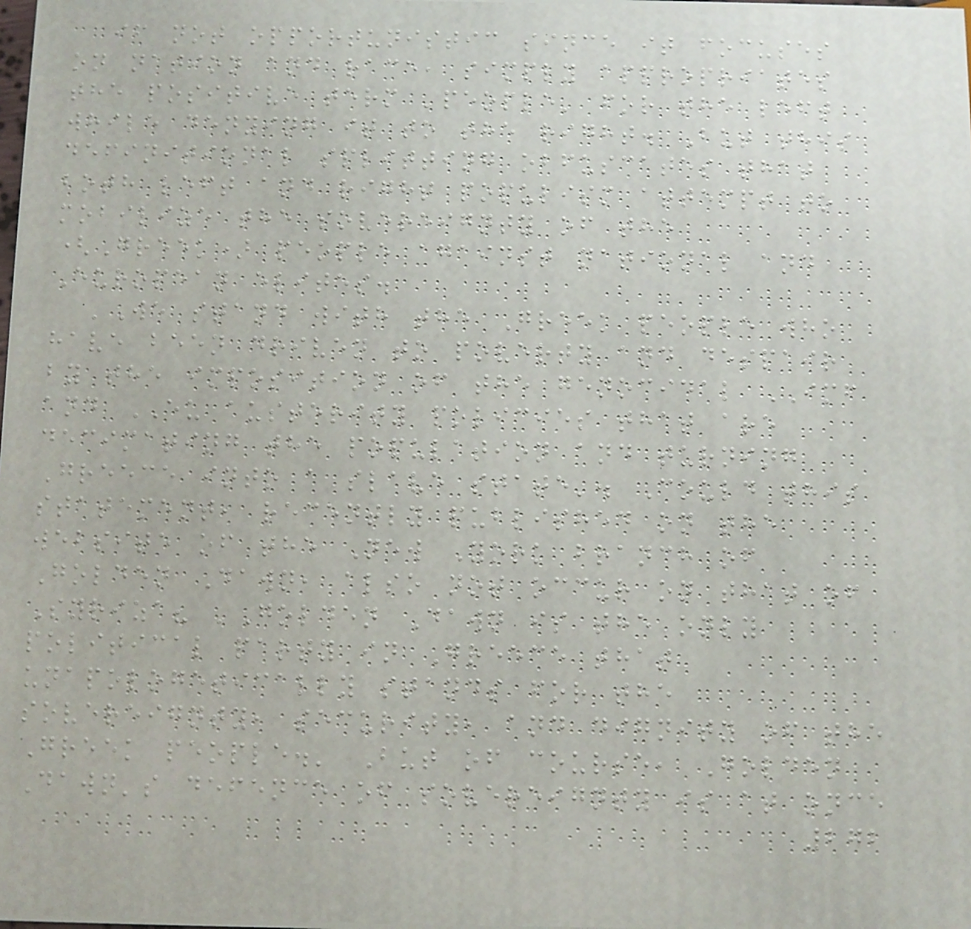if not opportunistic since it focuses
on nation and race, simply appropriates
the positive term 'people' for the left
while denying it to the right. But this
definitional splitting obfuscates that
both left and right populism attempt to
mobilize the sovereignty of the
(Greek) people against national and
European elites.
'We stand with the Greek people who
have been driven to poverty and despair
by the imposition of the genocidal IMF
and EU austerity policies that are
decimating the population and turning
Greece into a slave state'. Could this
statement, recently published on the
website of the New York branch of
Golden Dawn, also not occur on that of
Syriza? 'Golden Dawn is the only
political party in Greece that
unapologetically stands for the
sovereignty, security, and dignity of the
Greek people.' But of course, Golden
Dawn's defence of sovereignty is at once
272
